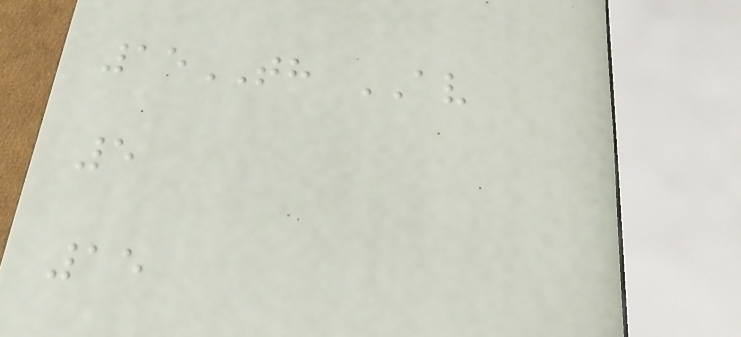15TH AV
5
15
